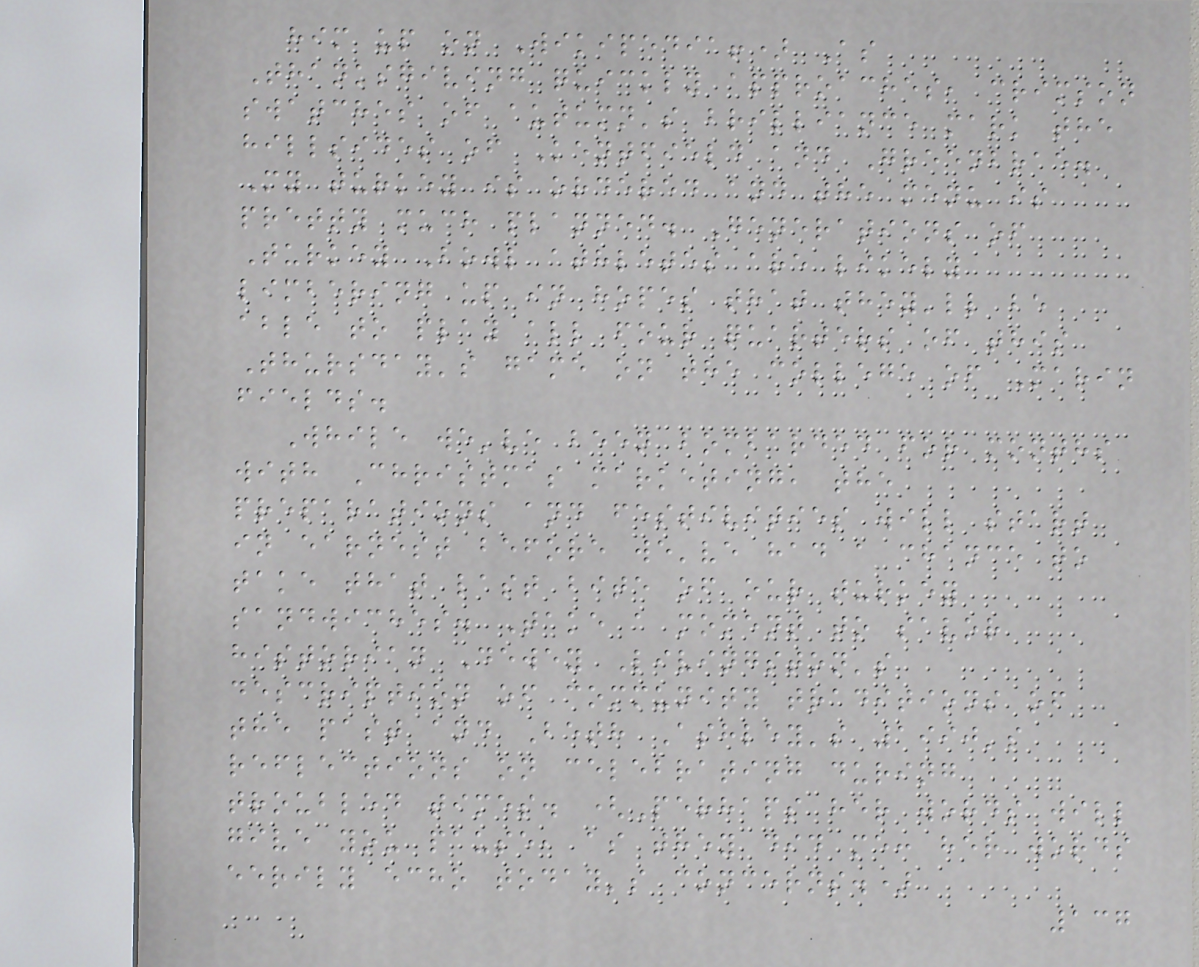him up on Wikipedia!) As
Thanksgiving quickly approaches, crimson
swatches of autumn's brilliance mark the
hillsides of Kentfield and Greenbrae.
My turkey is ordered and the menu is
pretty much planned. Generations of
Turkey Bowl athletes are likely
limbering up in hopes that they'll be
able to play all four quarters of this
Thursday's game on the college of Marin
fields.
While we've been bombarded for months
with Christmas marketing, the
preparations and festivities will start
in earnest before we've had a chance to
take that last bite of our turkey
sandwiches. Take a moment to savor
historian Dewey Livingston's
description of community traditions of
the past and Beth Ashley's 1990's
reflections on celebrating during
troubled times. (Perhaps her words will
give you pause, as they did me: her words
eerily echo today's concerns.)
137
